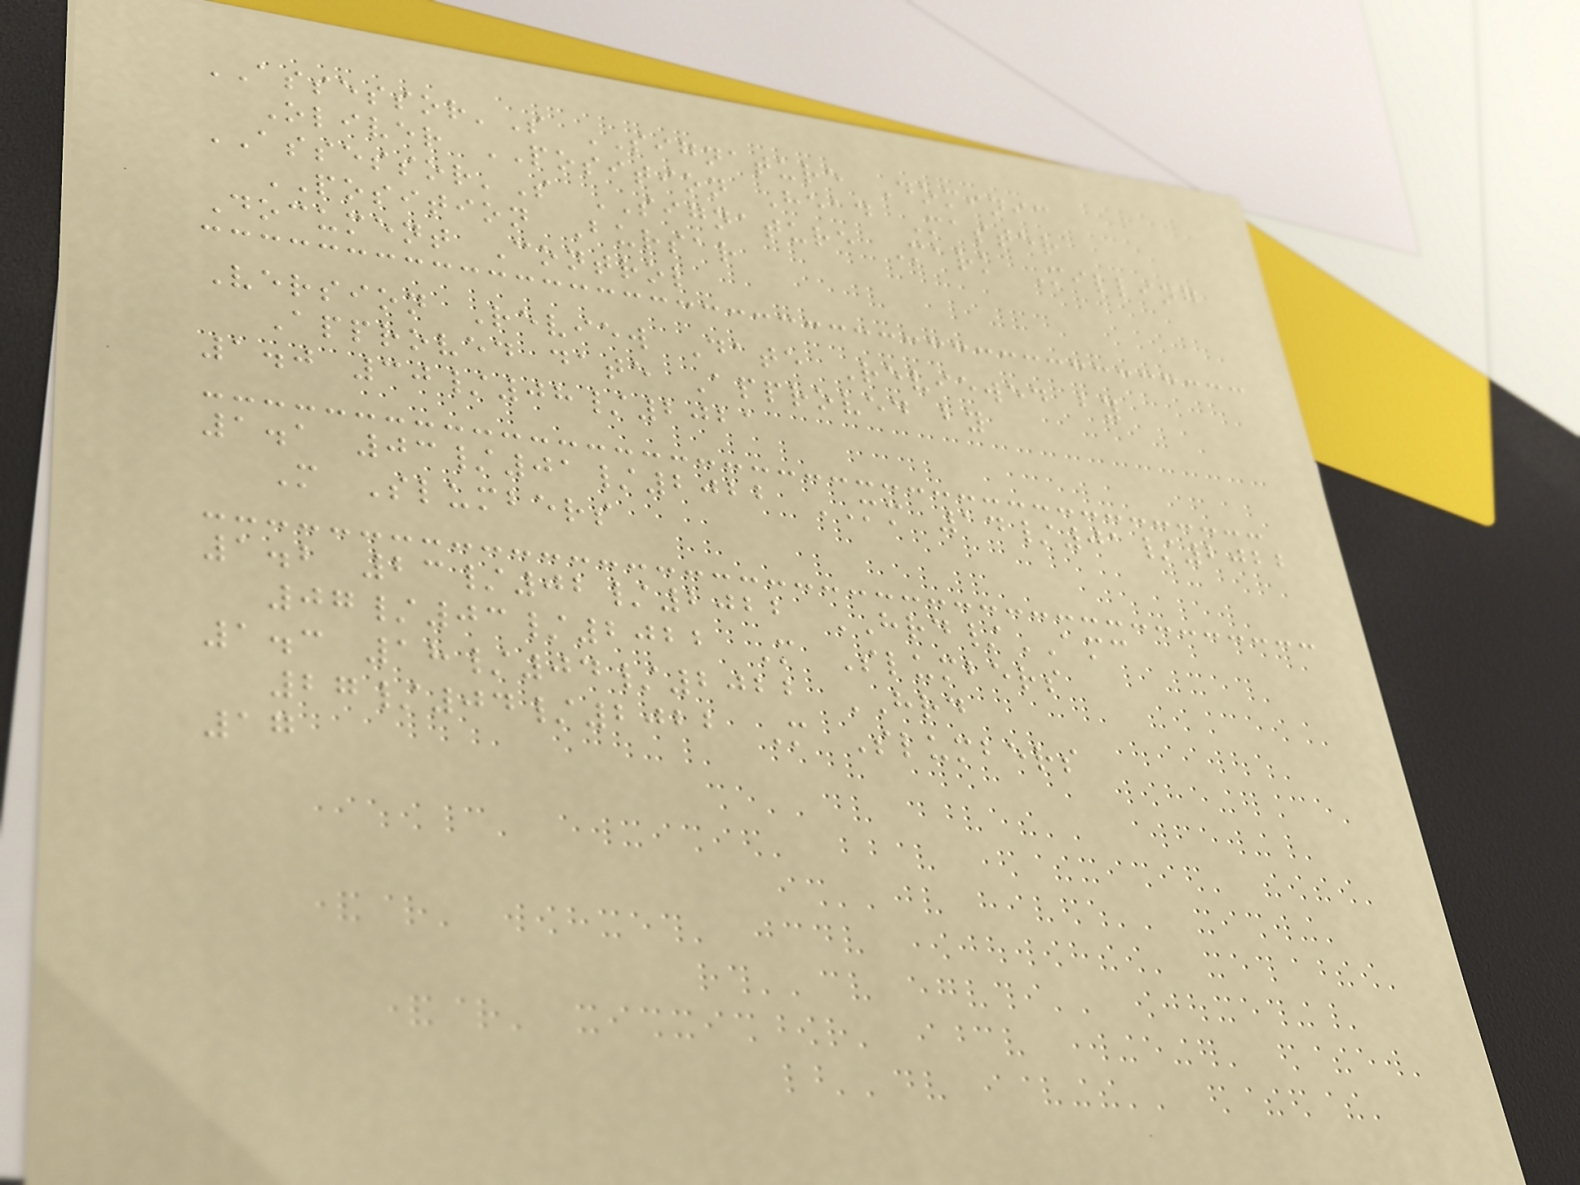ASSESSOR'S SIGNATURE Dominic
Oliver POSITION Head Master
ASSESSOR'S SIGNATURE Mark Milling
POSITION Bursar
Document Control
Version Review Date Reviewed by
Approved date Approved by
1.0 30/08/2021
1.1 03/01/2022 MM 14/01/2022
M Slumbers
1.2 23/02/2022 HRD/AMC
07/03/2022 M Slumbers
1.3 18/04/2022 HRD
27/04/2022 M Slumbers
17
